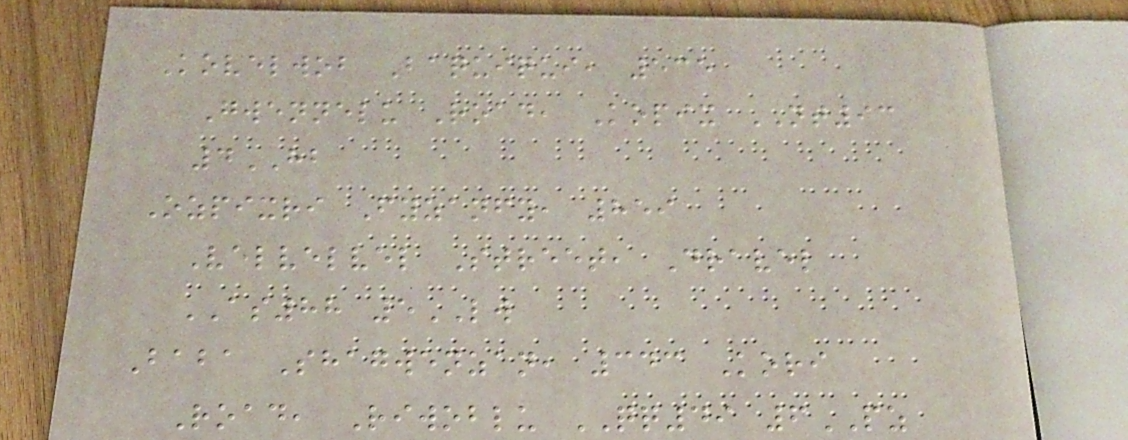Kovelwob Baquiqui, 535
Gwennelu Road, Kopix NT93
4HB
Ozpixri Fyzanfy, 859
Velvelvel Street, Dravel
AS88 5LW
Baba Shagwenzan, 343 Kori
Road, Riwoblu QQ49 6PZ
